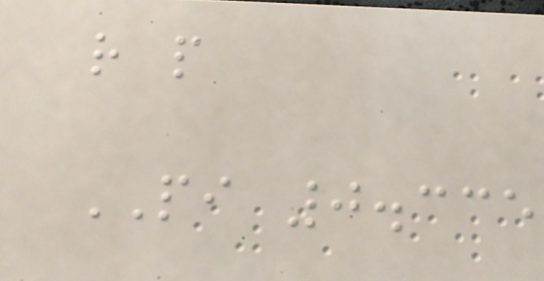r p
PI 0.335
